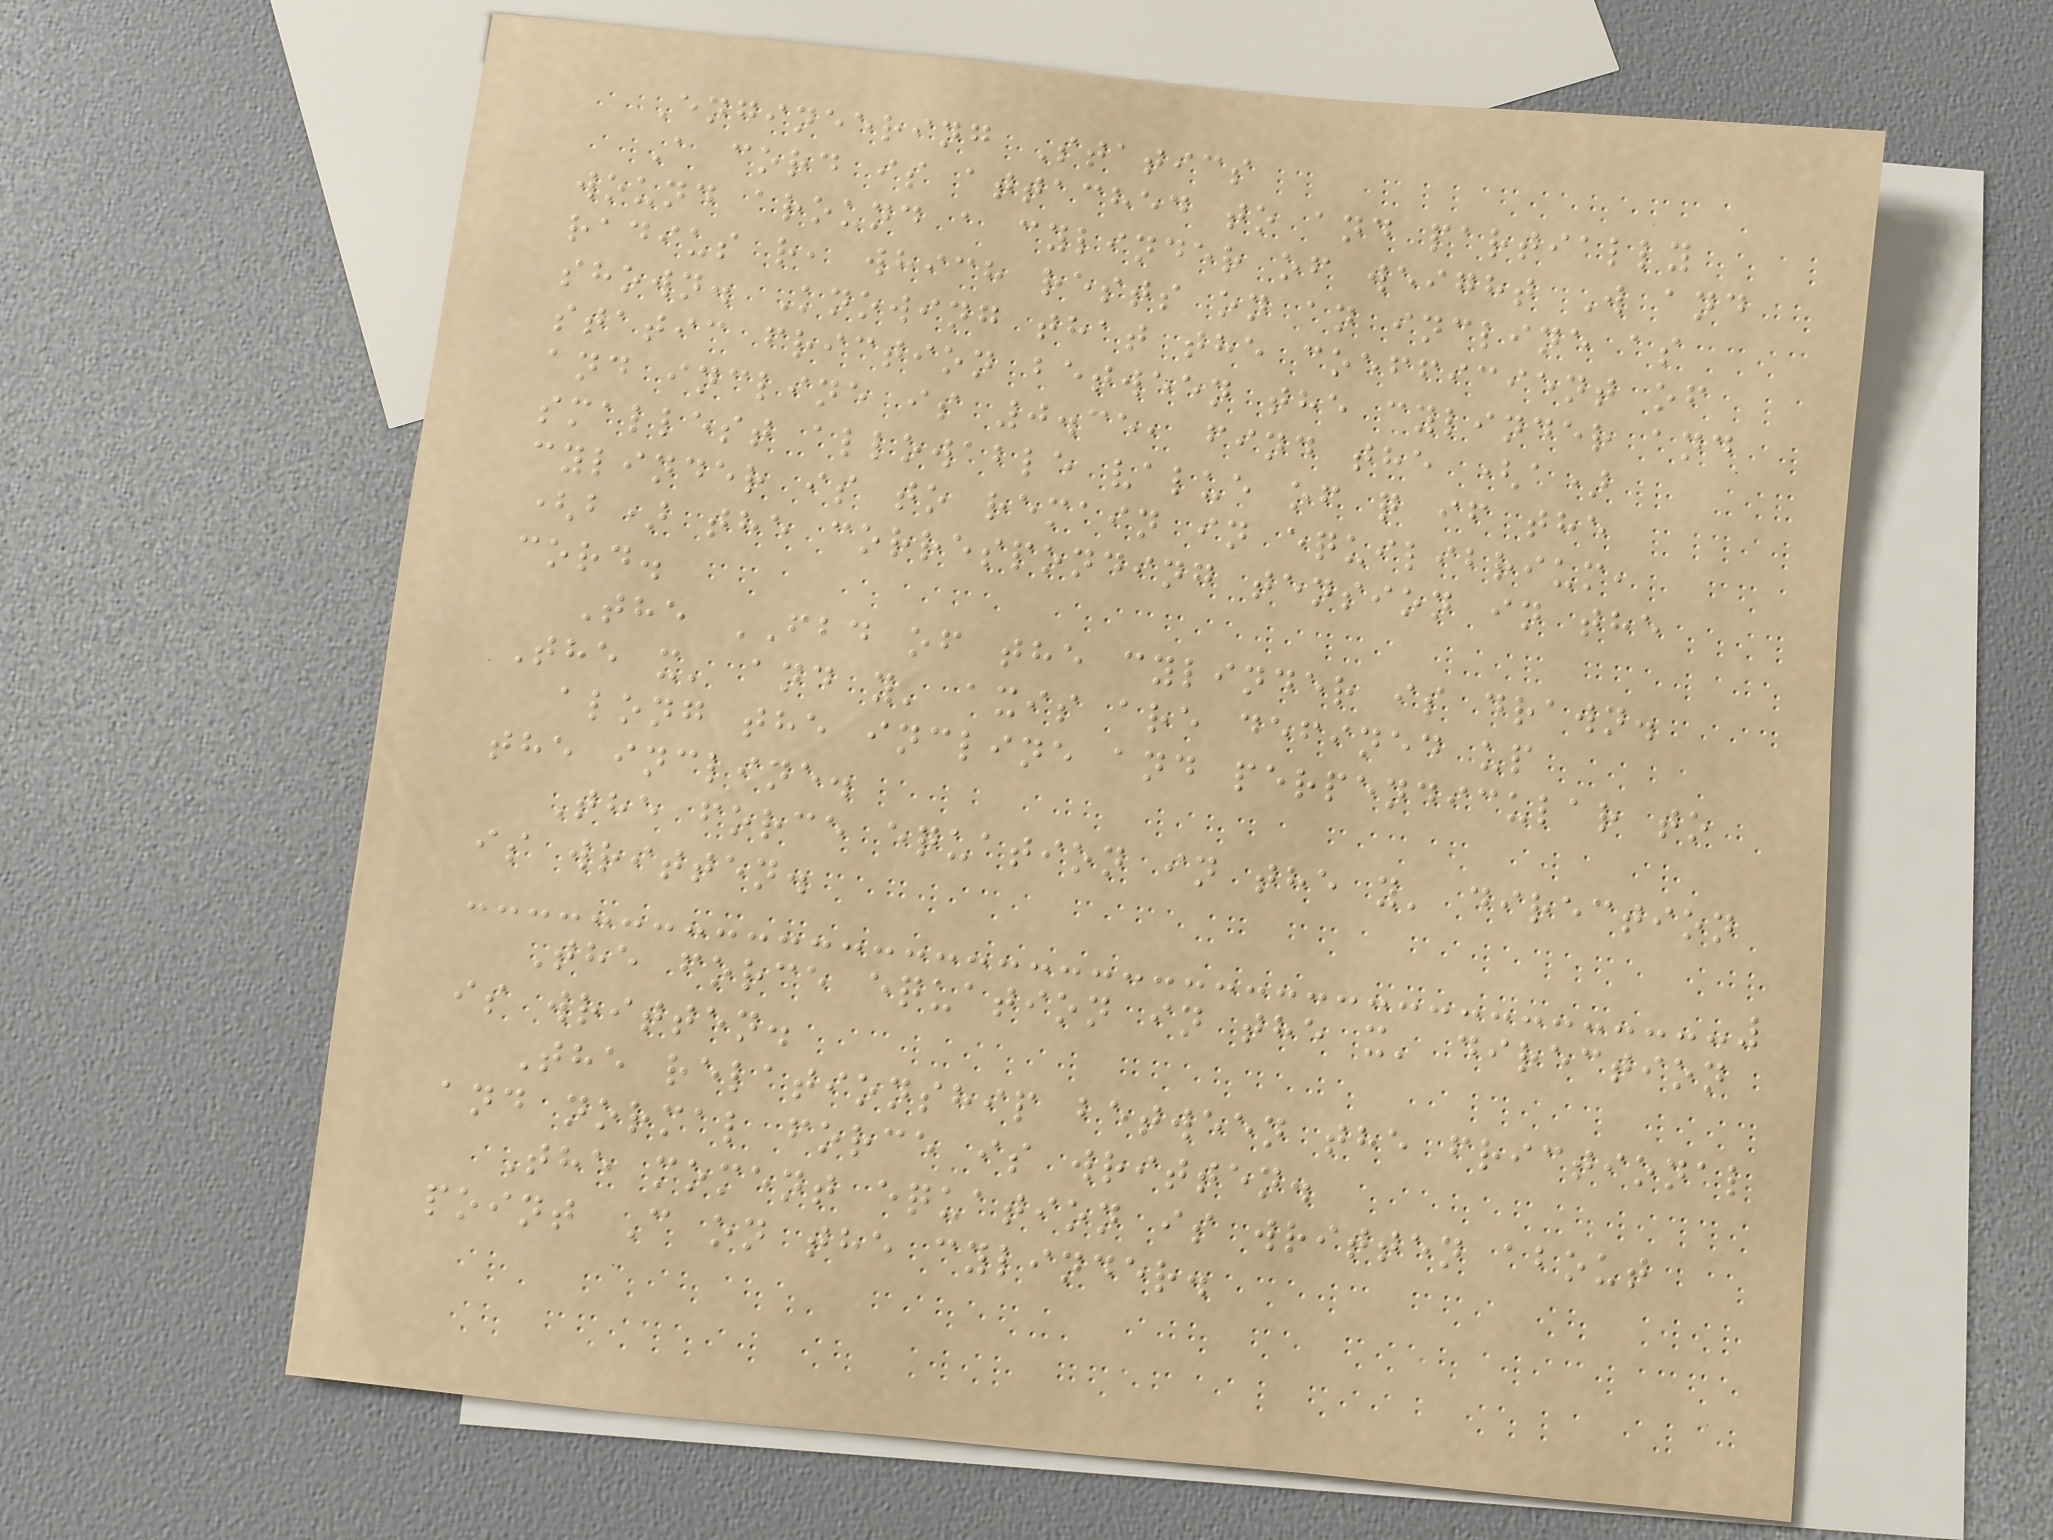Engineering Statics
A cord is attached to and partially
wound around a cylinder of weight W and
radius r, which rests on an incline as
shown. Knowing that the coefficient of
static friction between the cylinder and
and incline is 0.35, find the (a)
smallest allowable value of q if the
cylinder is to remain in equilibrium,
(b) the corresponding tension in the
cord.
The FBD of the cylinder is drawn.
The x' and y' axis are defined up
along the incline and perpendicular to
the incline.
The force equation in the y' direction
is written.
The force equation in the x' direction
is written.
The relationship between the frictional
and normal force is written.
The moment equation is written about
point C on the cylinder.
